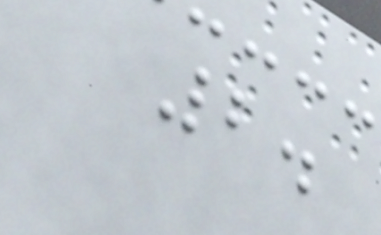2.
